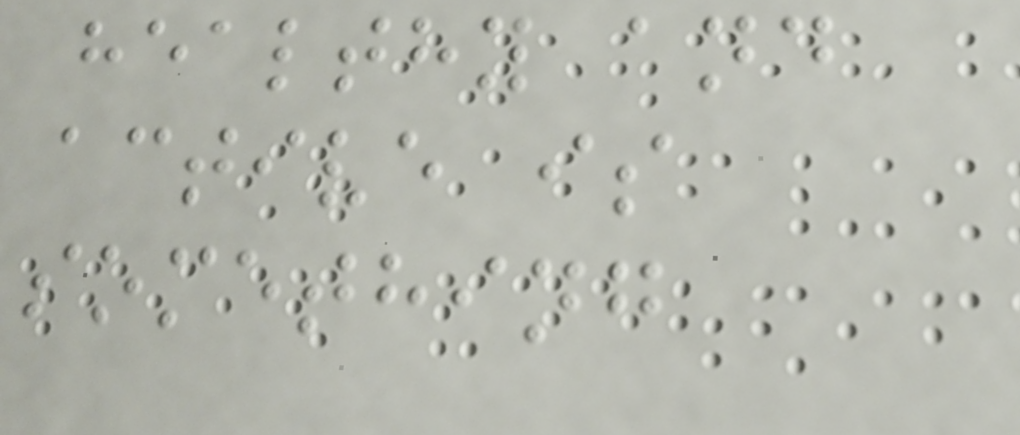healthy and
active is
something
